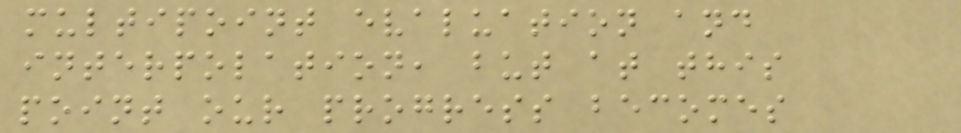multipoint evaluation and
interpolation, but at this
point our progress becomes
